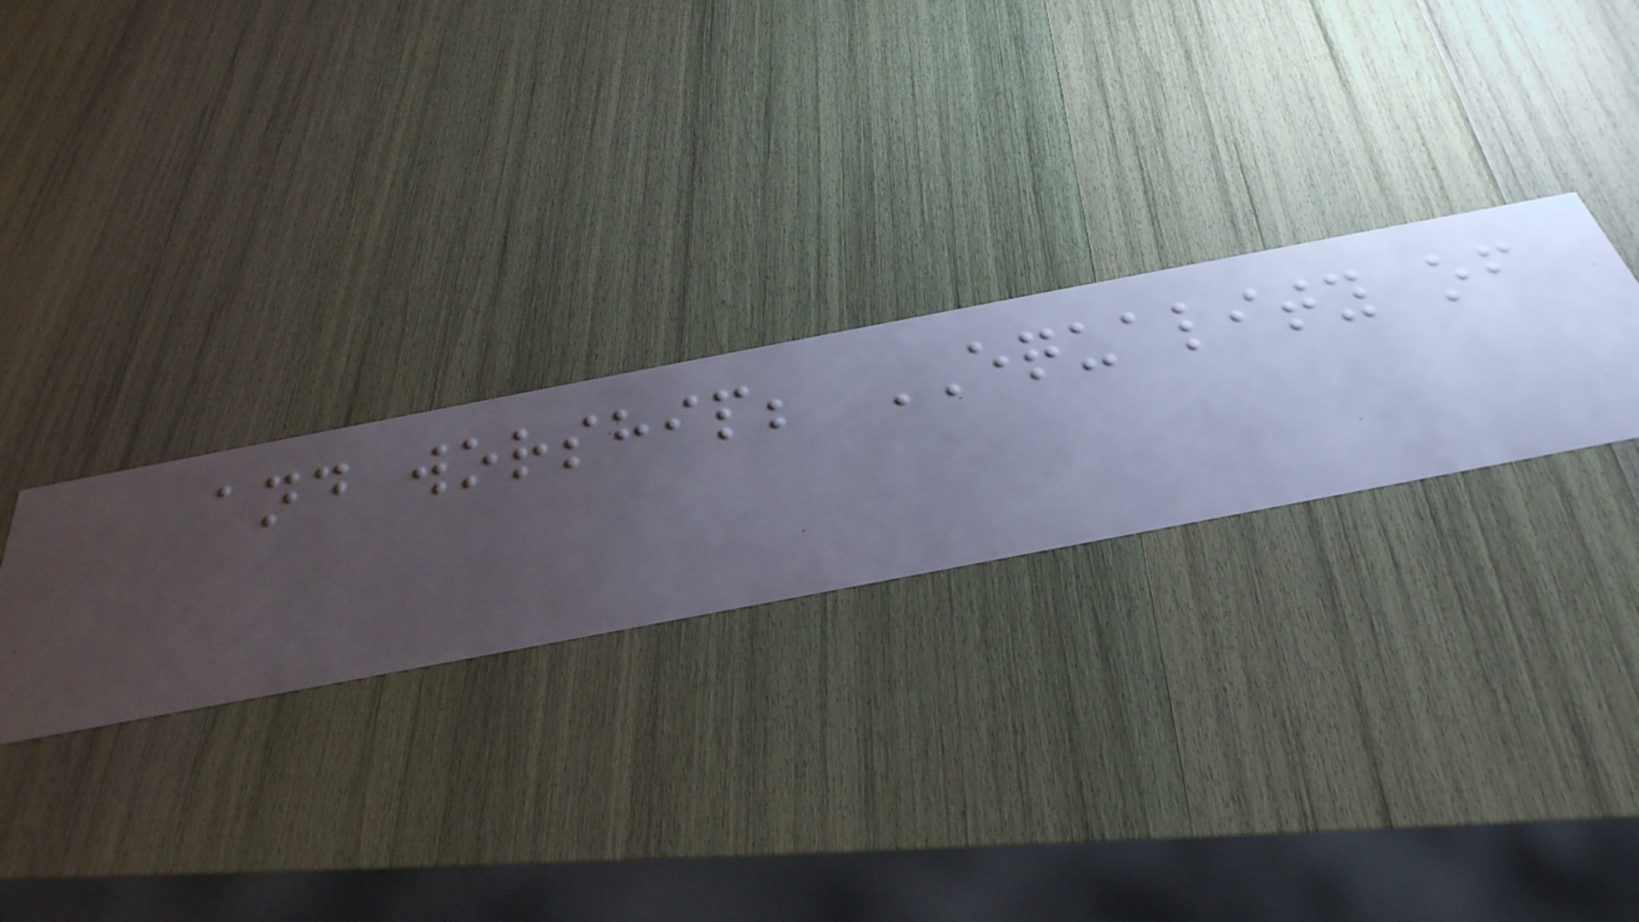and worship; EQUALITY of
